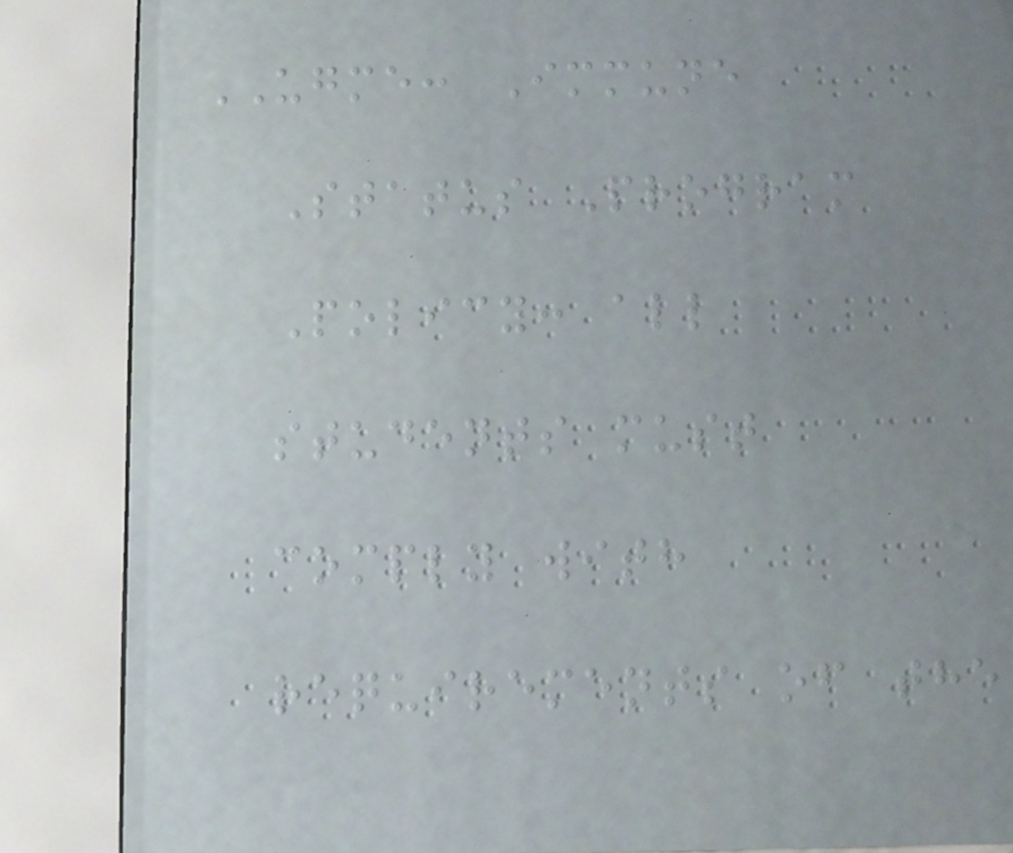UGME: Immune
Status Program
Policy: all
students must
comply with
requirements of the
